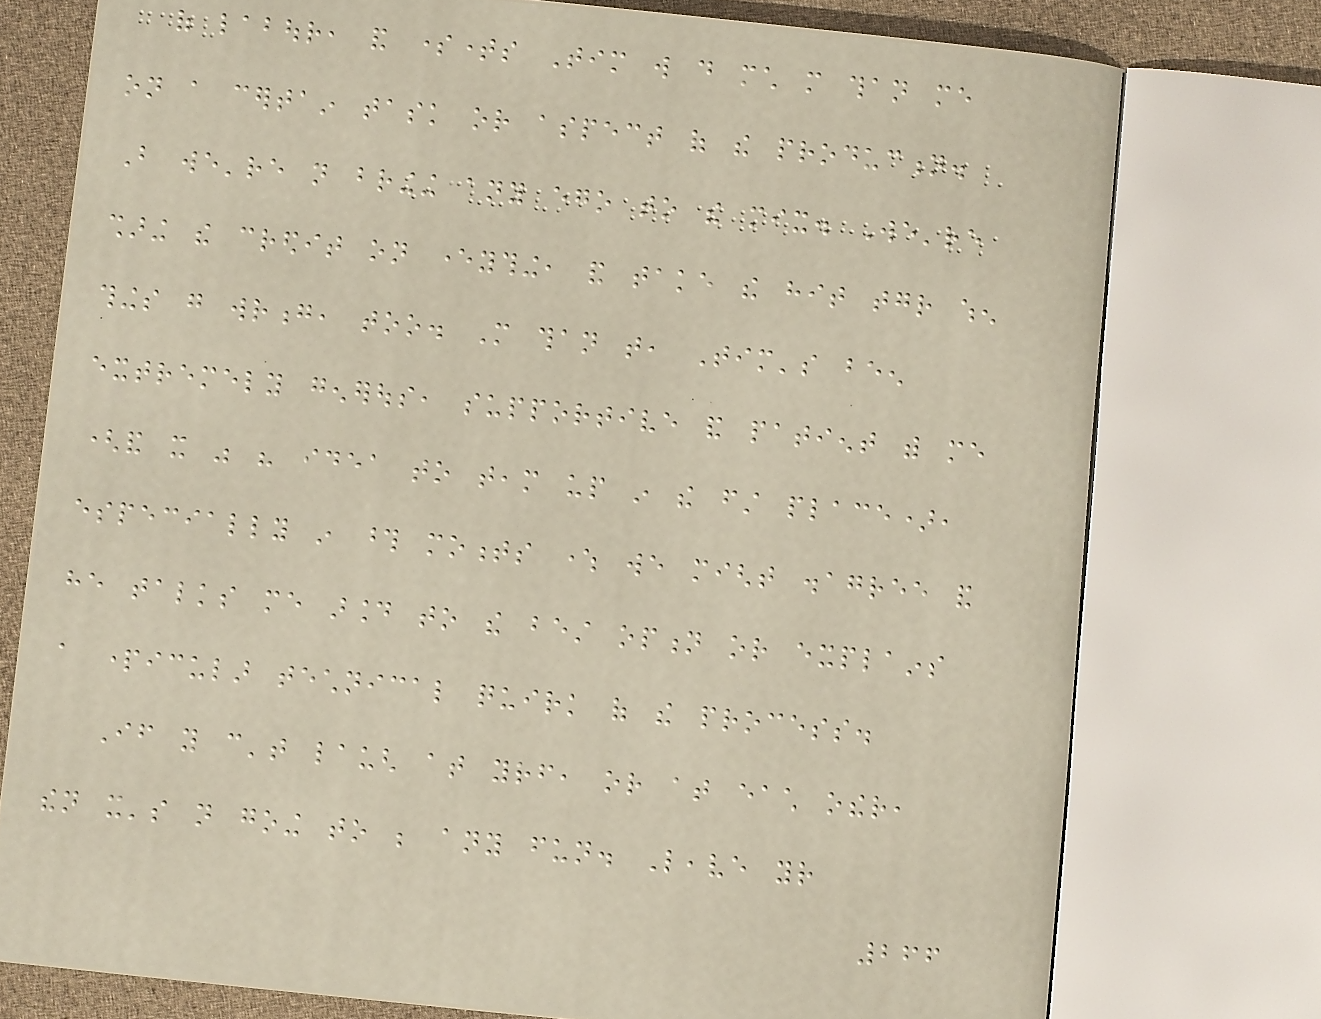of labour, and sometimes Tim will do much more than me
on a certain task or aspect of the production.
But we're not bringing any ego to the mix. We're
sharing the credit on everything, and take the hit together when
things go wrong, too. More than that, Tim's been
extremely generous, supportive and patient with me
(and it was his idea to team up in the first place),
especially in those moments where we might disagree and
he talks me around to the best option or explains
a particular technical quirk of the process.
If you can't laugh at yourself, or at each other,
then it's not going to be any fun. Leave your
266
